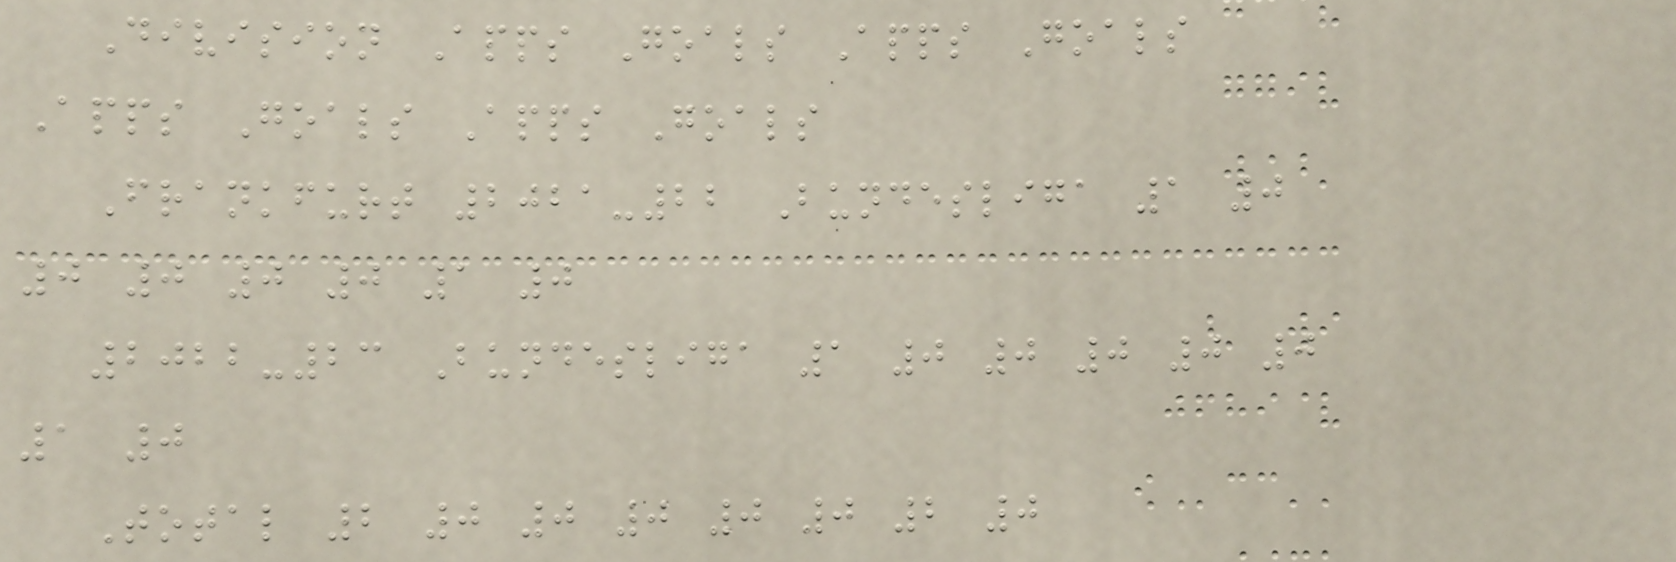Division Apps Goals Apps Goals
Apps Goals Apps Goals
Frankfurt 2021-22 Bundesliga 1 0
0 0 0 0 1 0
2022-23 Bundesliga 1 0 0 0 0 0
1 0
Total 2 0 0 0 0 0 2 0
